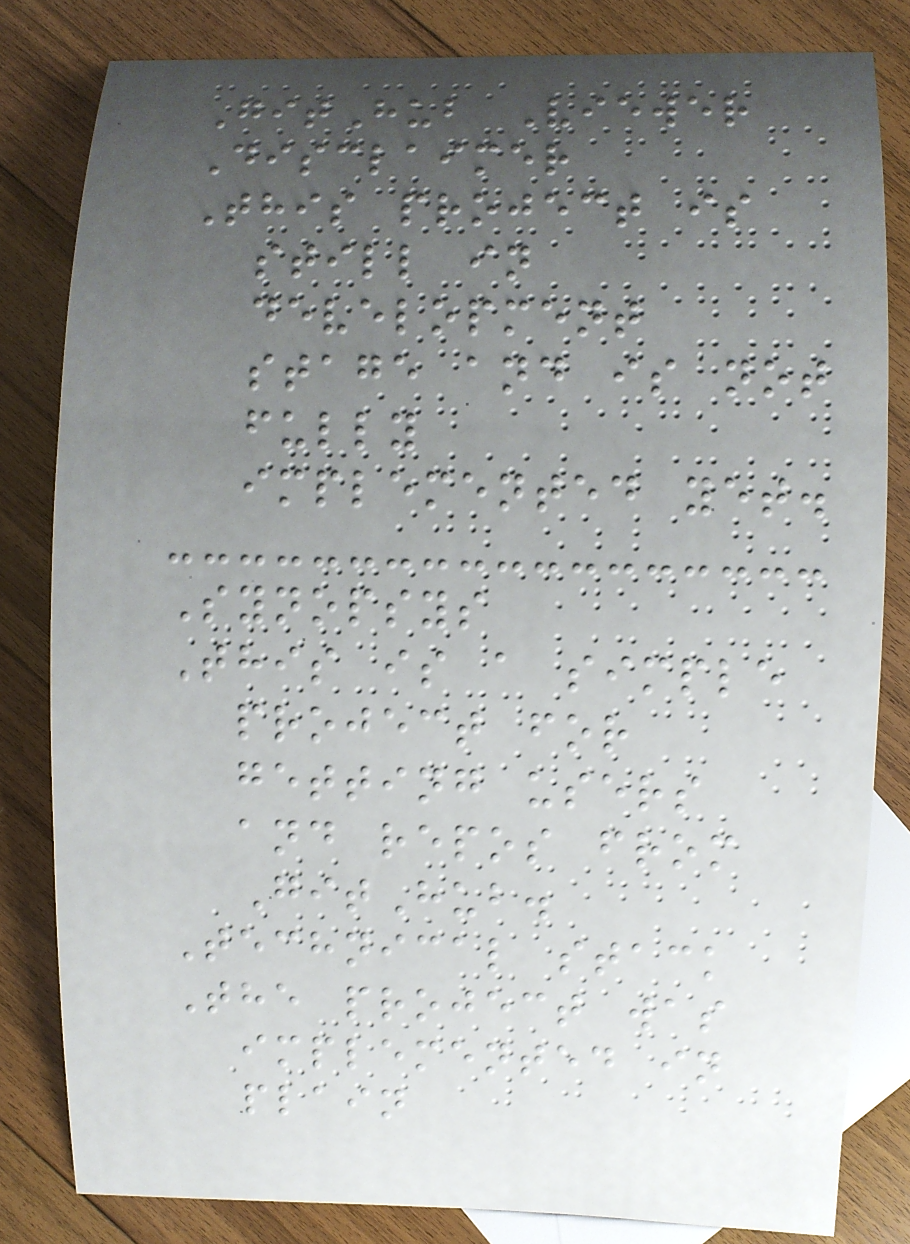GitHub Viewer
Disclaimer
This project is
still in
development
stage and is not
fully
implemented yet.
Synopsys
This is a simple
project for
getting users
and repos from
GitHub.
Technical stack
The project was
implemented in
plain
